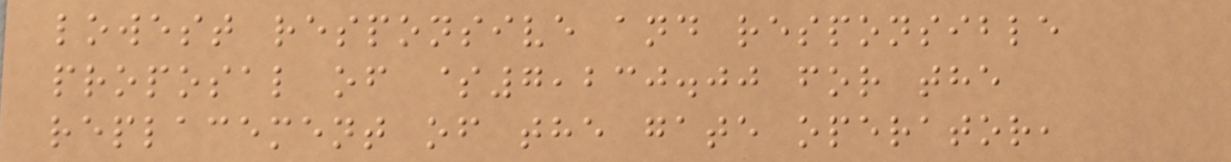lowest responsive and responsible
proposal of $7,230.00 for the
replacement of the gate operator,
